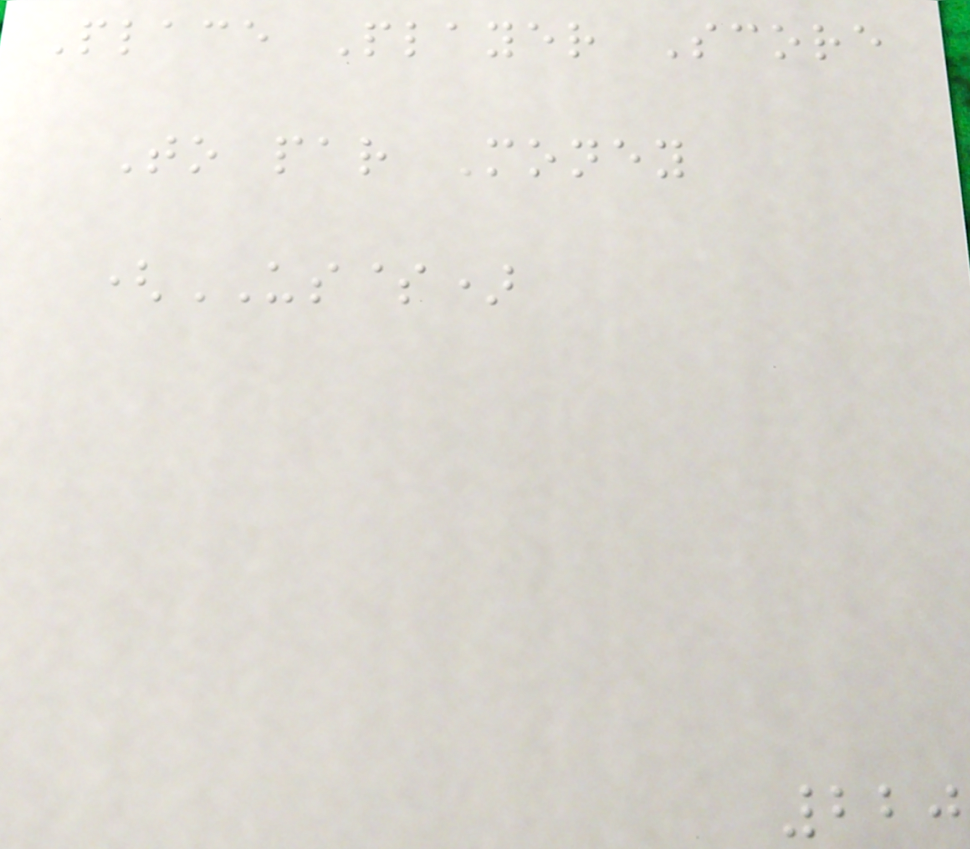Place Player Score
To par Money
(US$)
220
